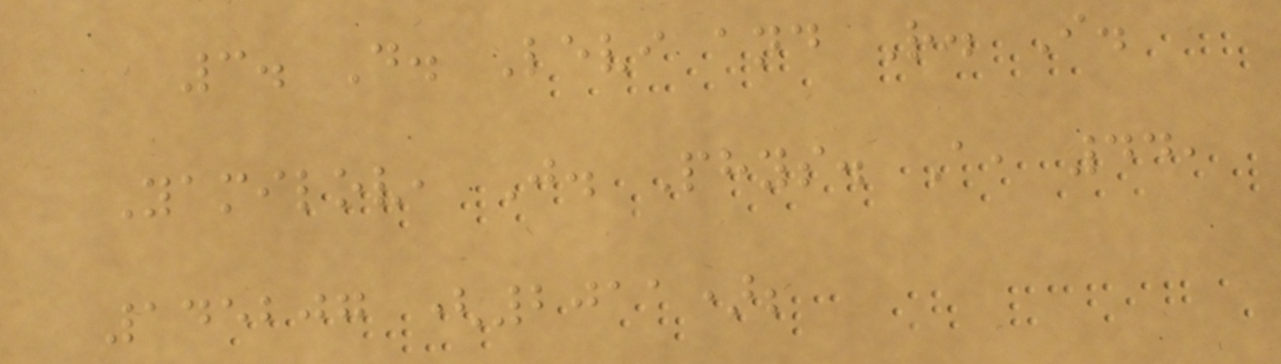3. D. Levi and R. I.
Yamilov, J. Phys. A, 44,
145207 (2011);
